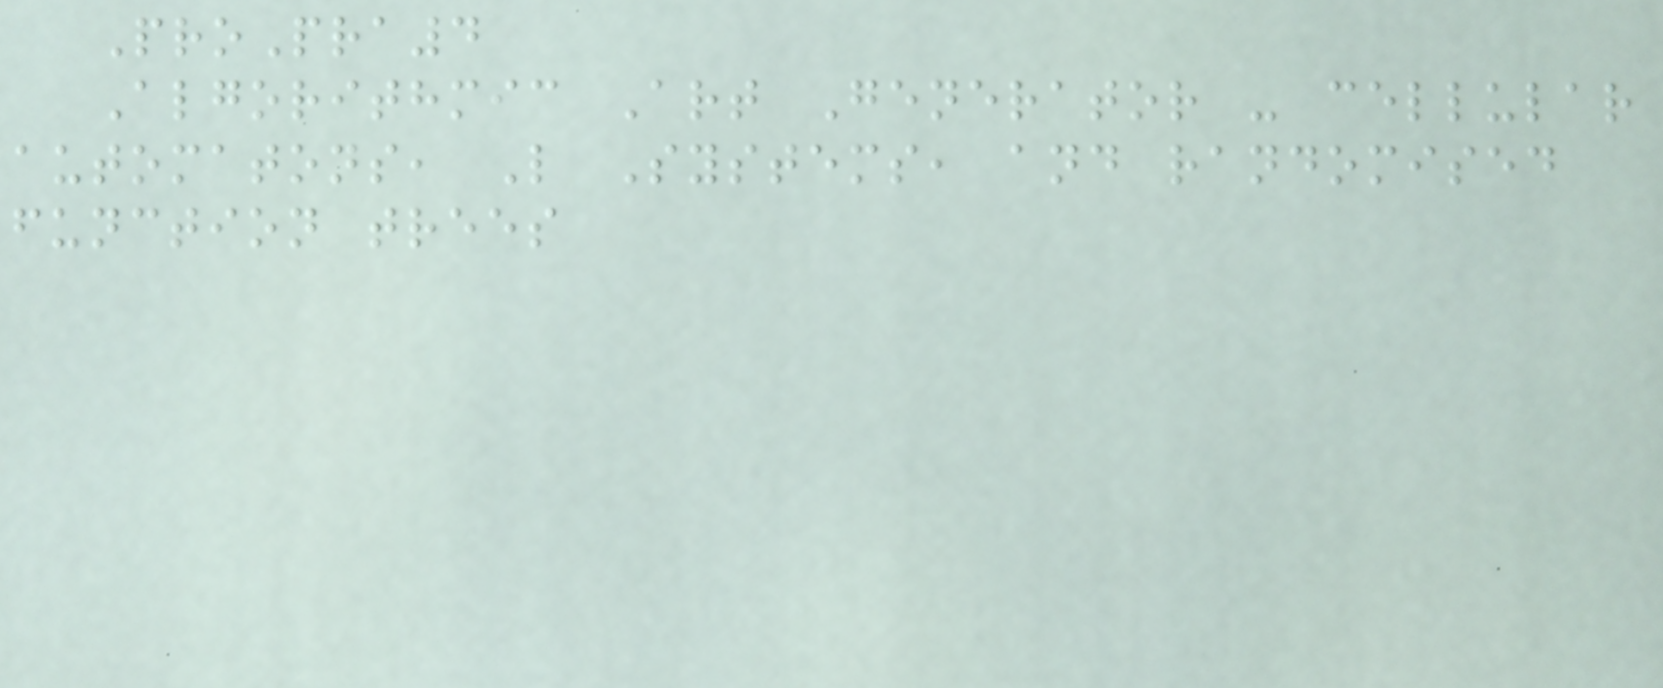ProPra4
Algorithmic Art Generator - cellular
automatons, L Systems, and randomised
function trees
